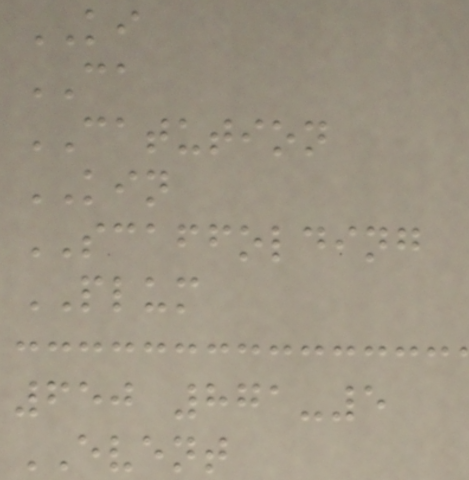KI
CA
CATUTION
KIN
SCAFFOLDING
PLUM
650 871-5
EVENT
